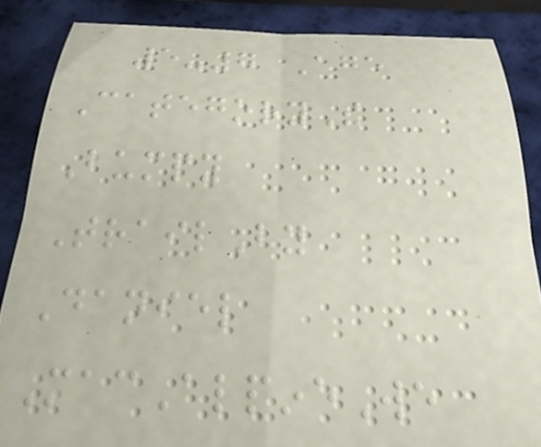5-7 Age
CategoryThe
Bumpy
TrailBy
Daniel
MacAlpineWe
